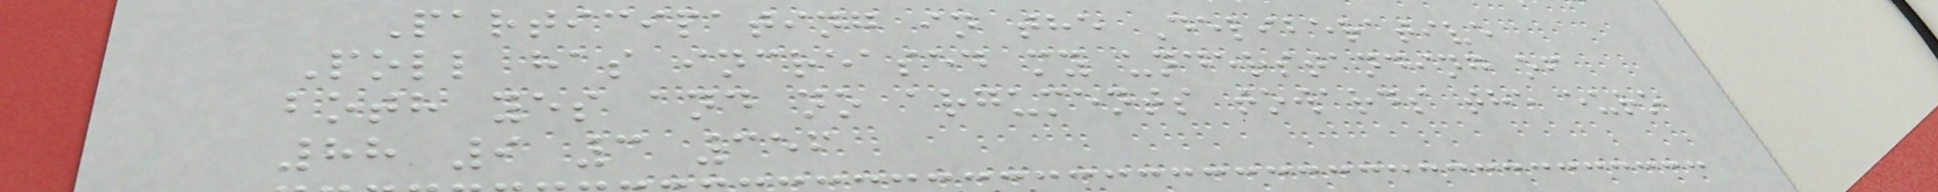Participating in the Deliberative
Poll has increased my understanding of
both yes and no arguments towards the euro
88 9 3 356
